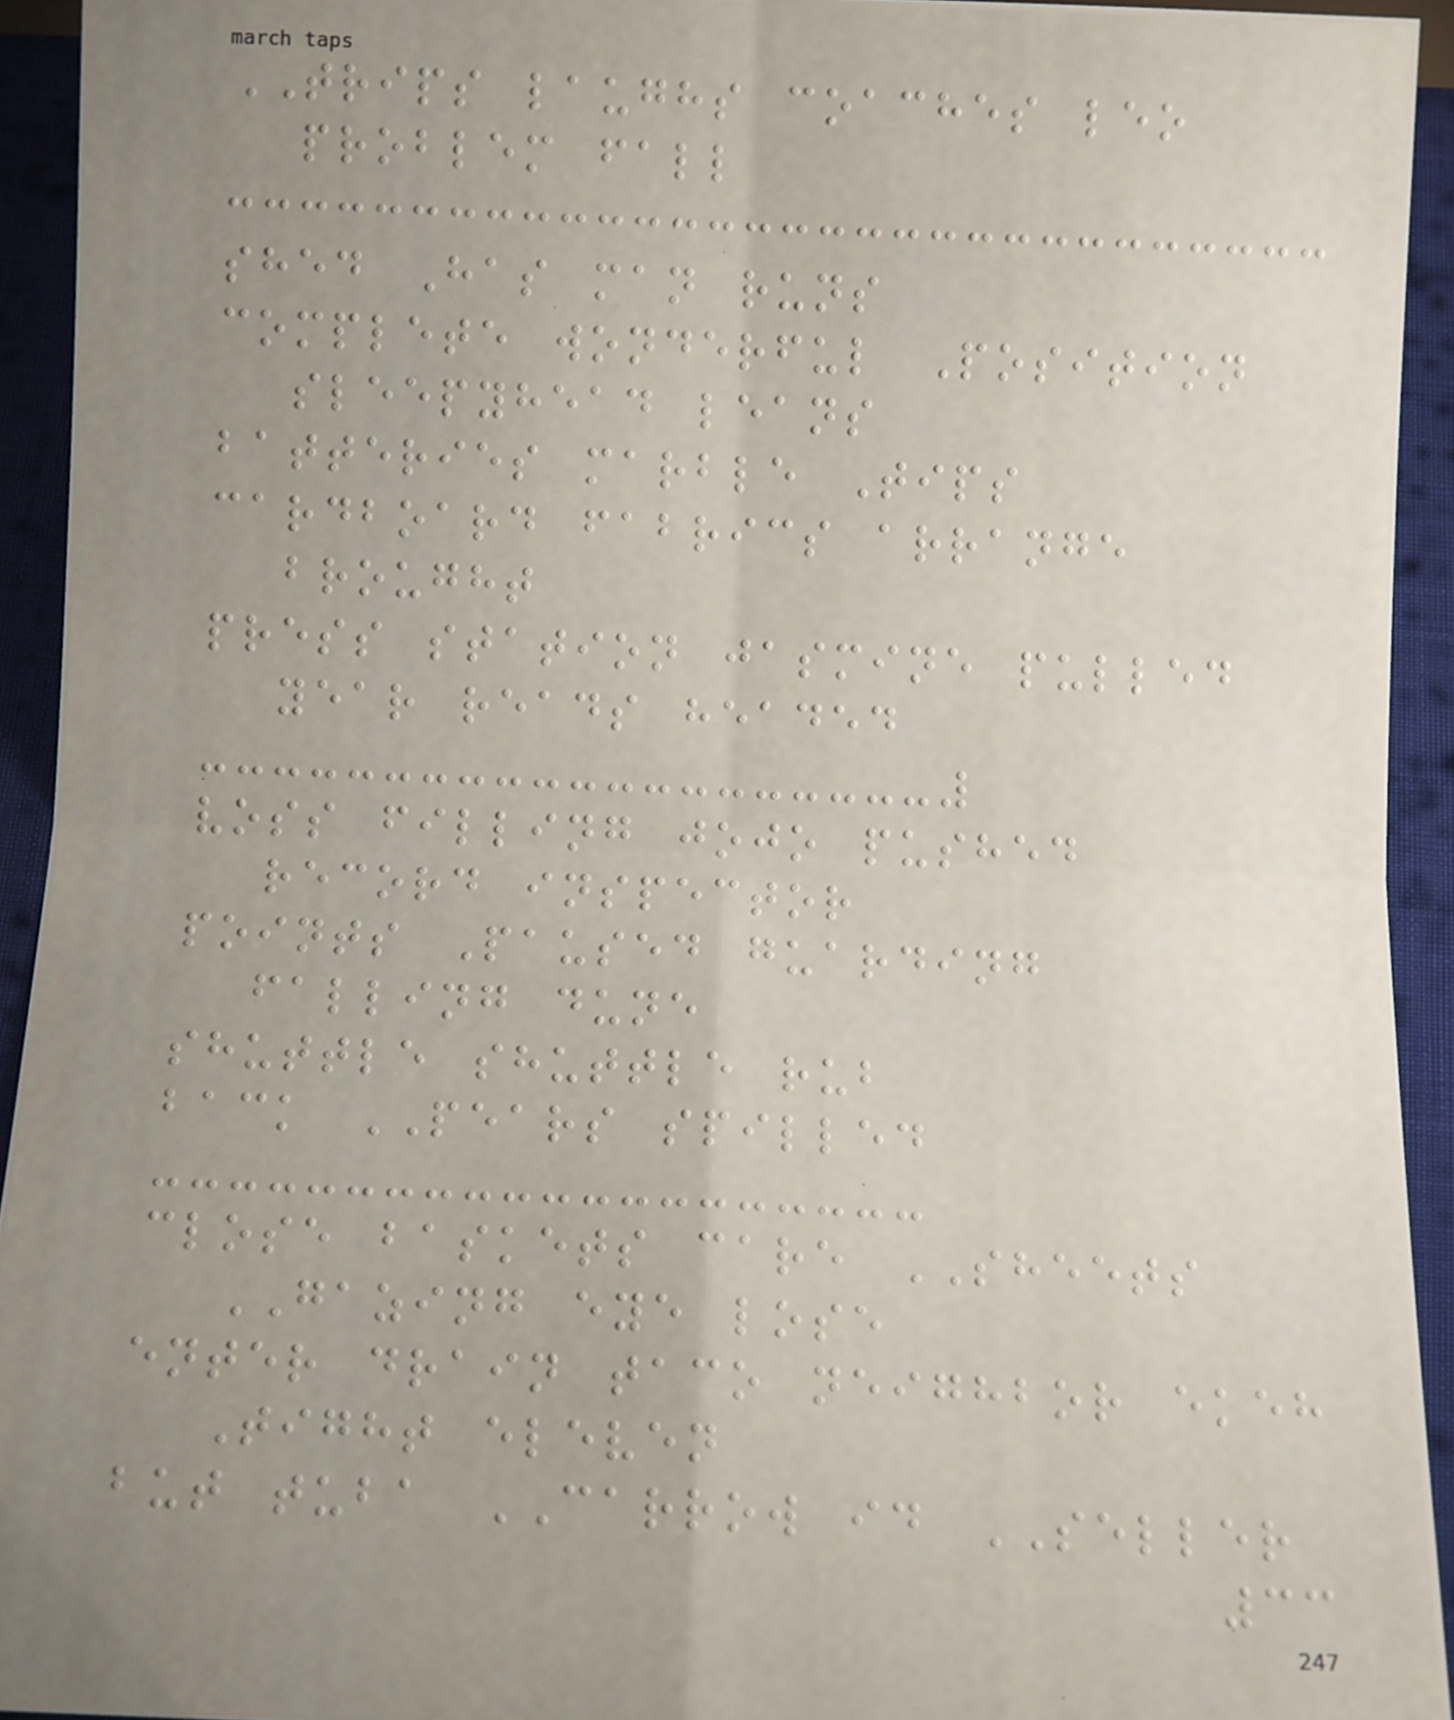TRIPS laughs coaches leo
problem fall
shed Has man runs
complete wonderful Position
sleepyhead leans
batteries marble Tips
cardboard fabrics arrange
brought
press station jasmine pulled
year reads headed
voss filling jojo pushed
record inspector
points Paused guarding
falling dune
shuttle shuttle rub
back PEARS spilled
close baskets care SHEETS
GAZING eye lose
enter drain taco neighbor ekeh
Tight eleven
but tuba CARROW id SELLER
33
